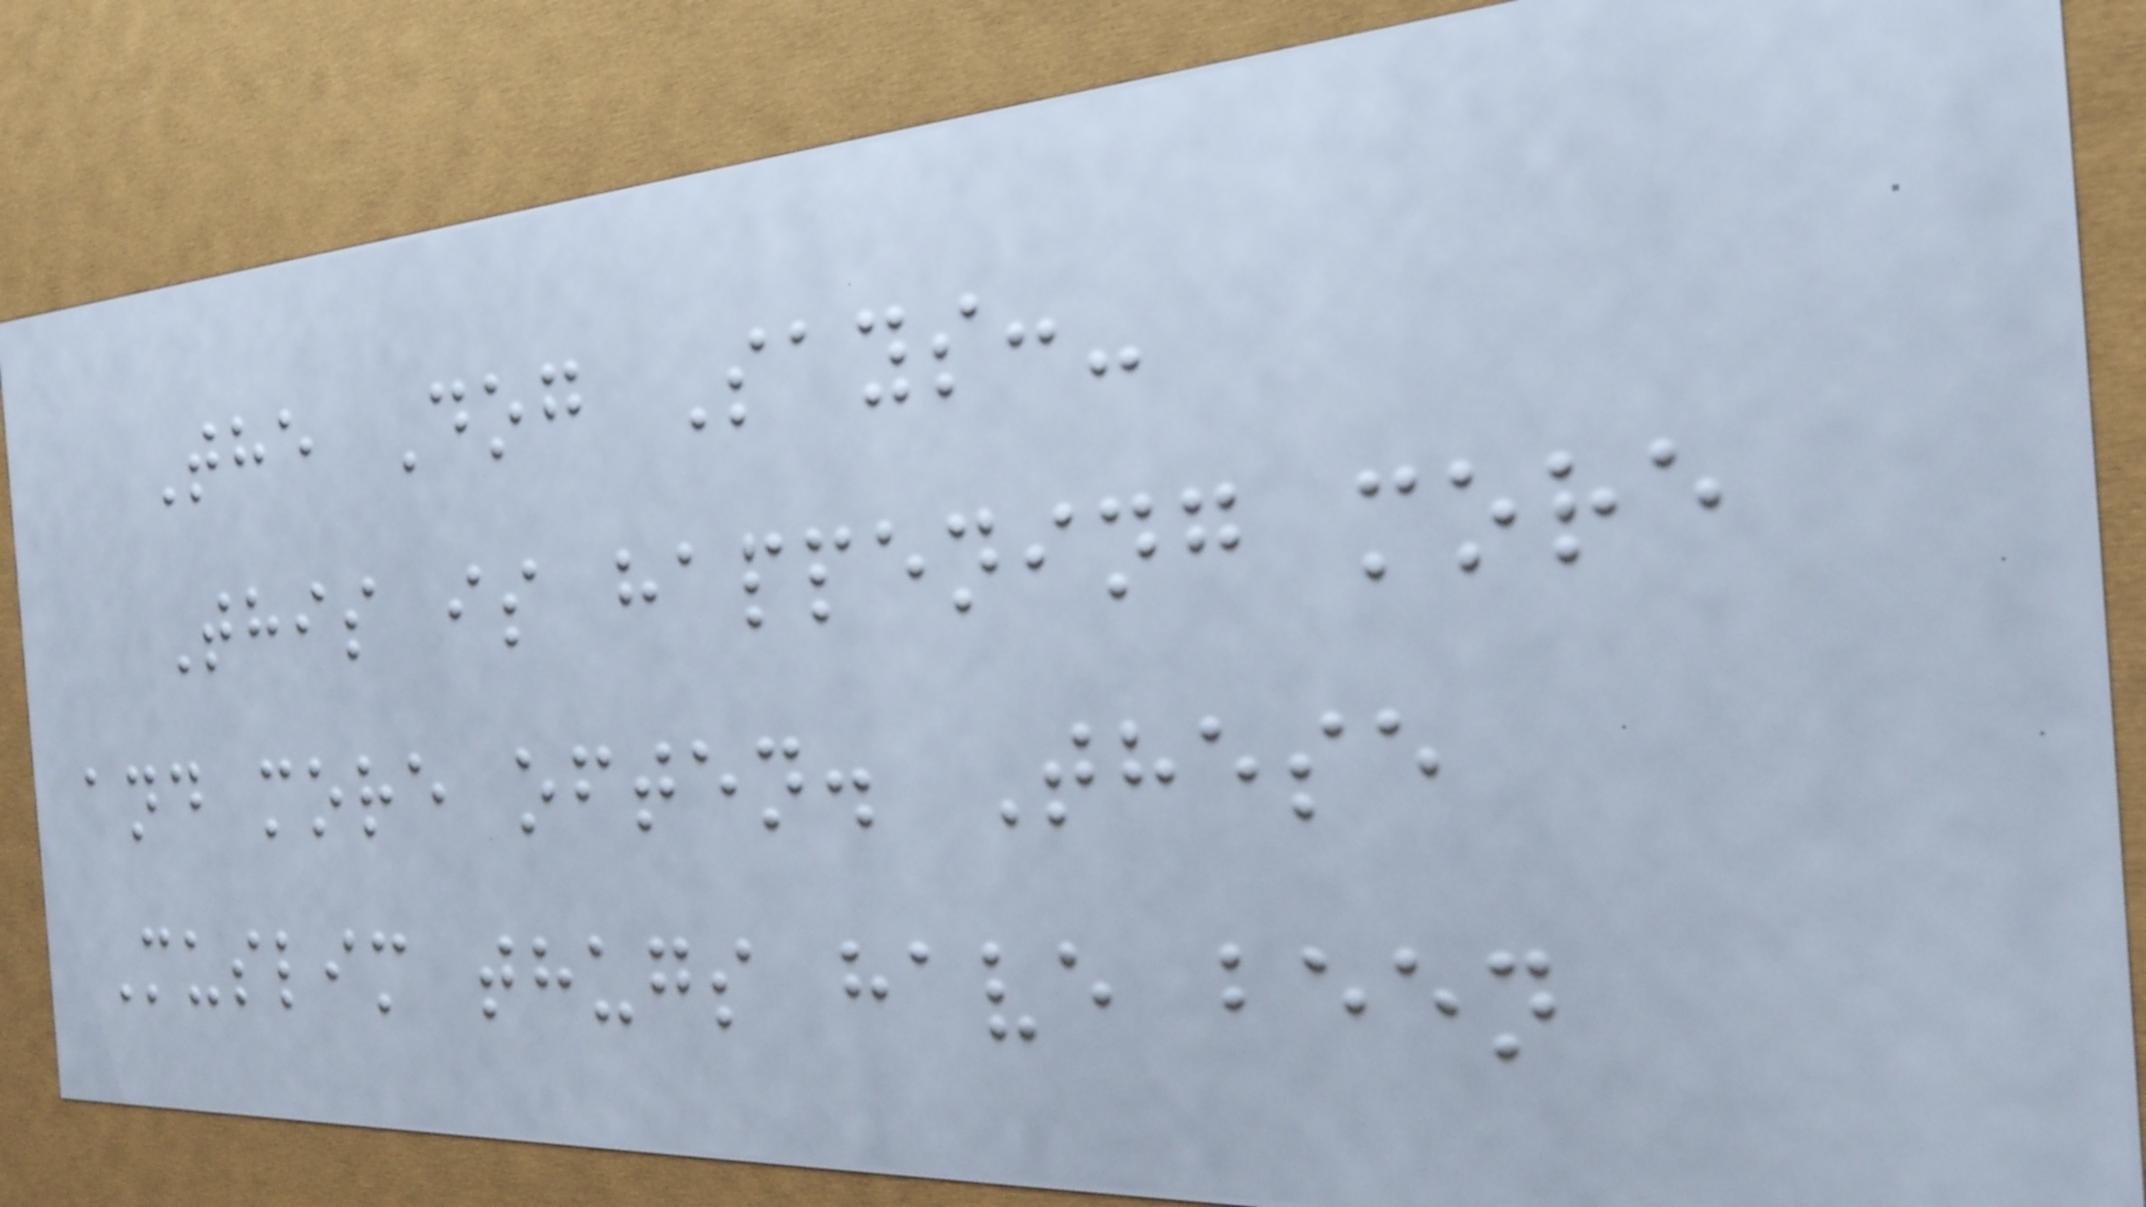The Dog Says:-
This is happening more
and more often. These
Muslim thugs have been
